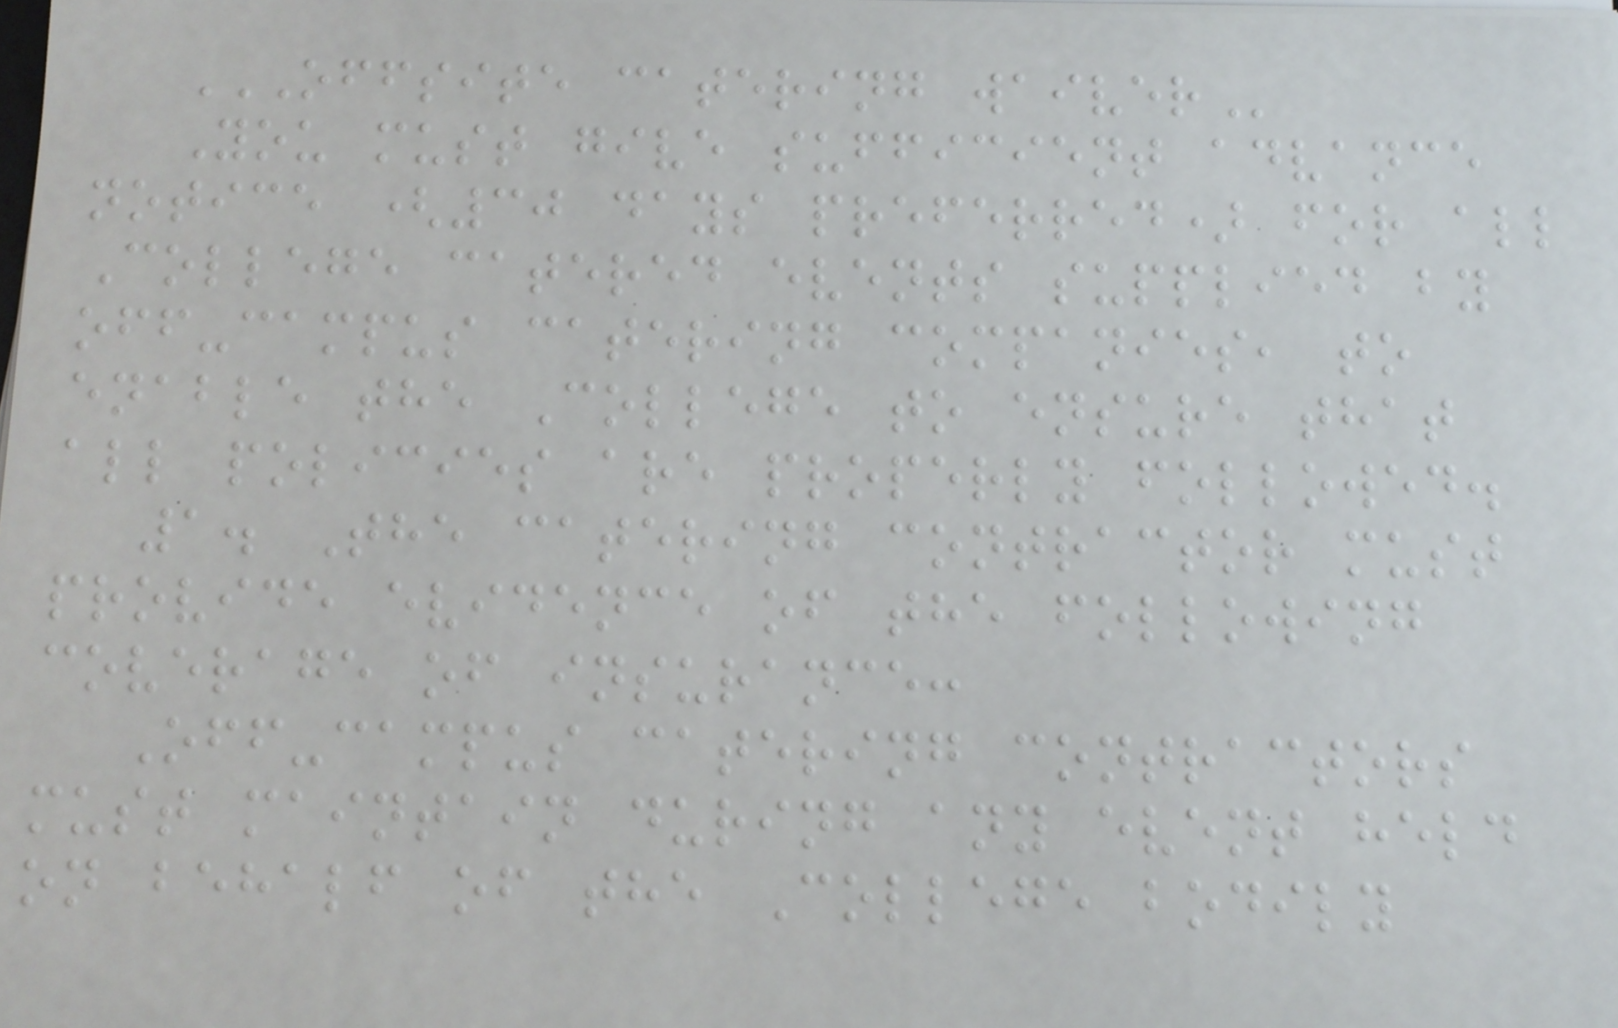OFFSITE CATERING WAIVER
You must give sufficient advance
notice (30 days preferred) for all
College catered events supplied by
off-campus catering companies, to
enable the College to ensure that
all policies are properly followed.
1. The catering contractor must
provide evidence of the following
coverage of insurance:
Off-campus catering contractors
must maintain during any event held
on behalf of the College bodily
